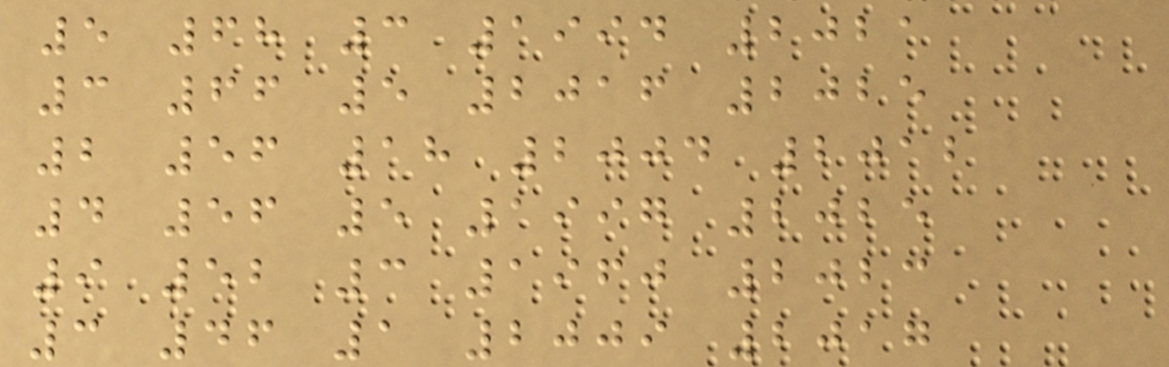5 68 3 1994 2021
3 66 5 2016 2025
2 56 18 2004 2012
4 56 5 1997 2025
9 52 3 1960 2023
3 46 1 2009 2017
